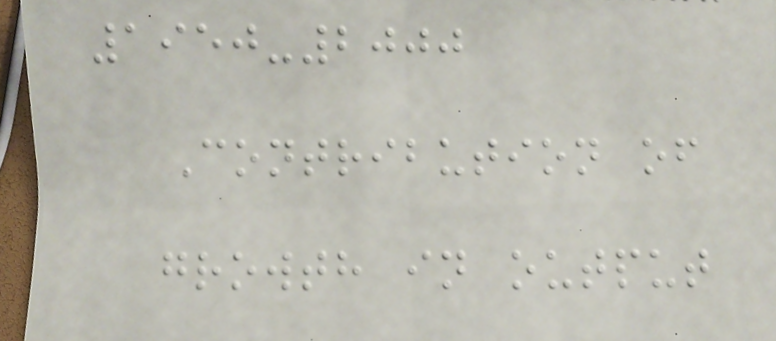1950-2000
Contribution of
growth in output
